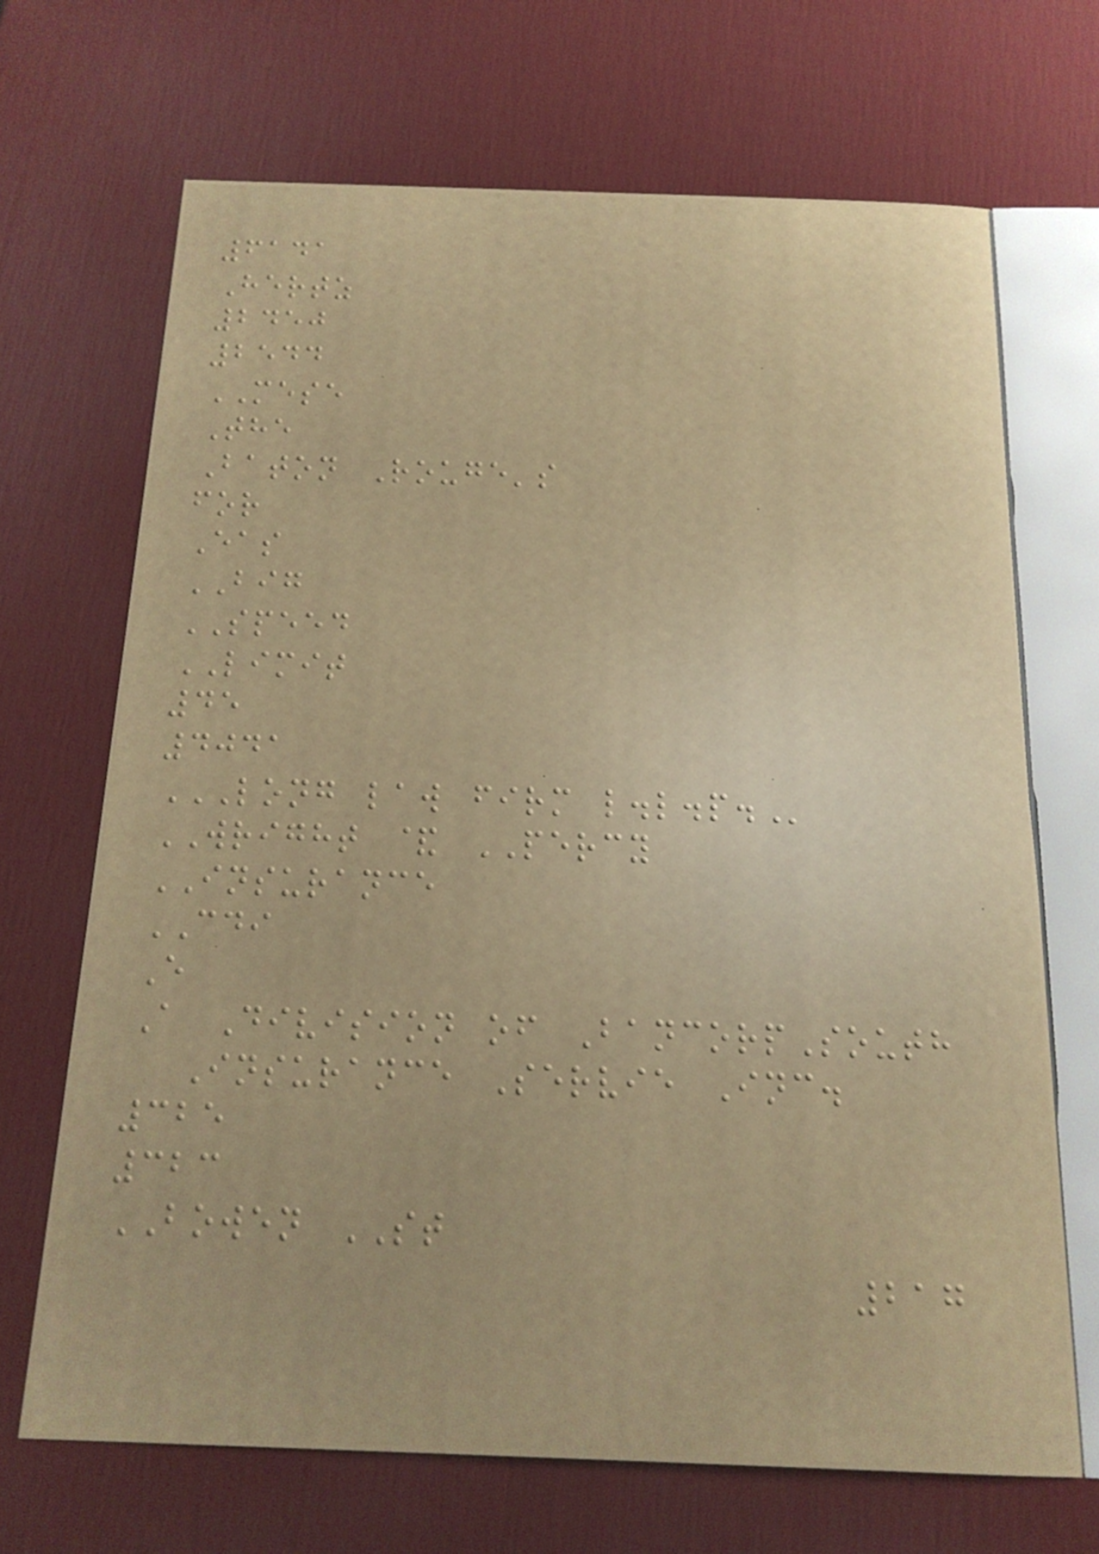6141
Hertz
2450
2544
MESE
The
Baton Rouge's
for
Eas
BIG
SPEED
LIMIT
45
4041
LONG LAW FIRM L.L.P.
WRIGHT & PERCY
INSURANCE
CDI
E
A Division of BancorpSouth
Insurance Servie Inc.
325
323
BOWEN ST
217
